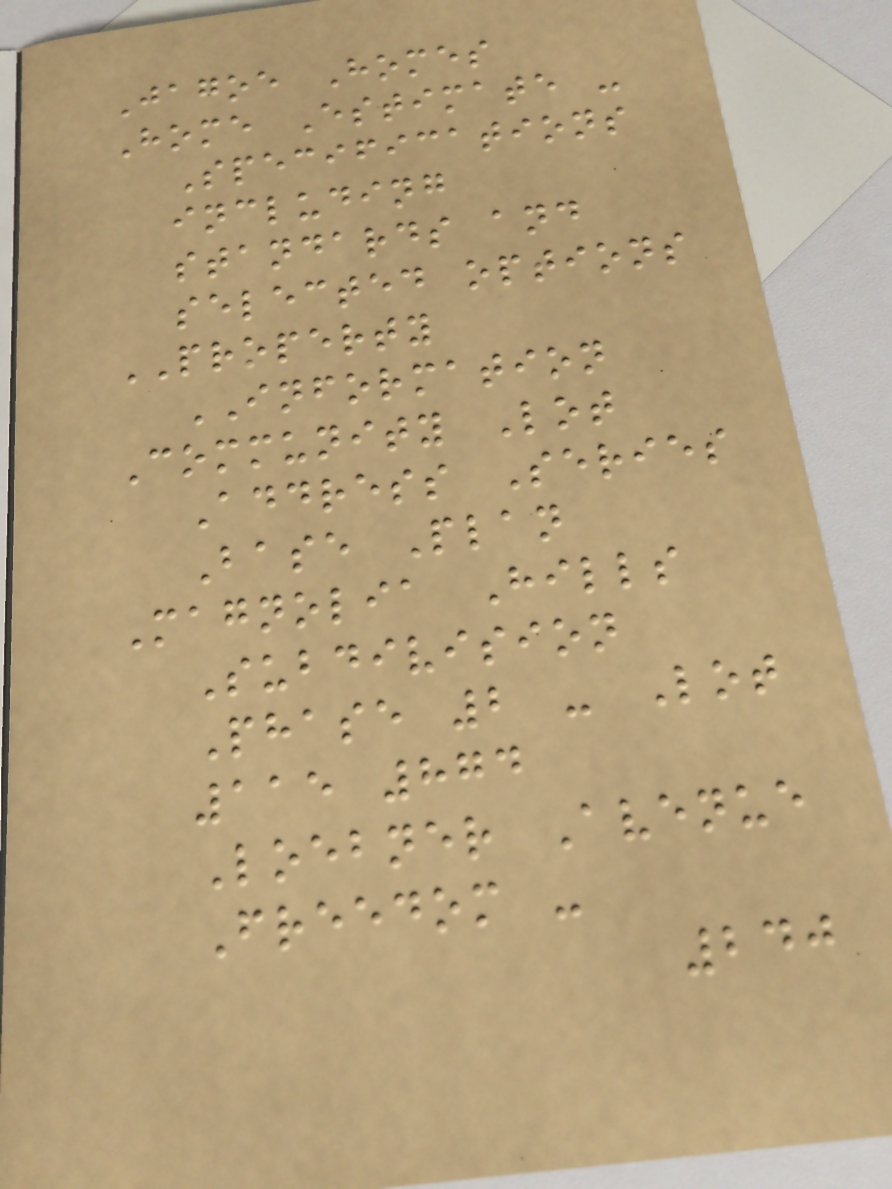Jagoe Homes
Home Estimate -
Specifications
including
standards and
selected options
PROPERTY
INFORMATION
Community Lot
Address Series
Base Plan
Magnolia Hills
Subdivision
Phase 2 - Lot
115 874
Loebner Avenue
Freedom -
240
